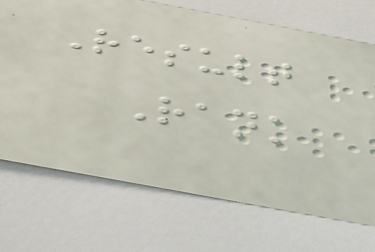Result
Rank
